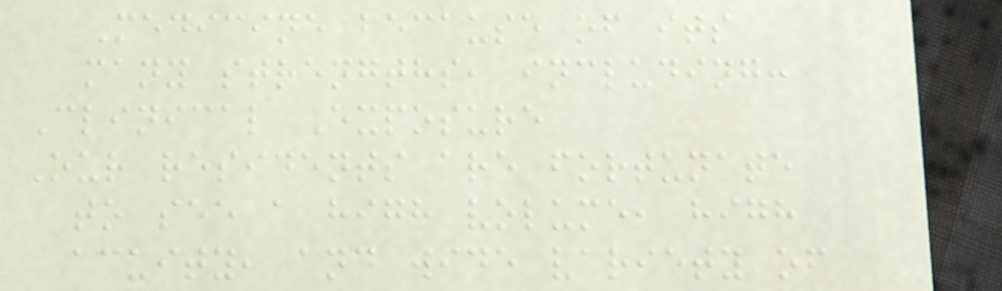Medicine because of its
many strengths, including:
Clinical Exposure
Our residents are fortunate
to see a high volume, high
acuity, and wide variety of
